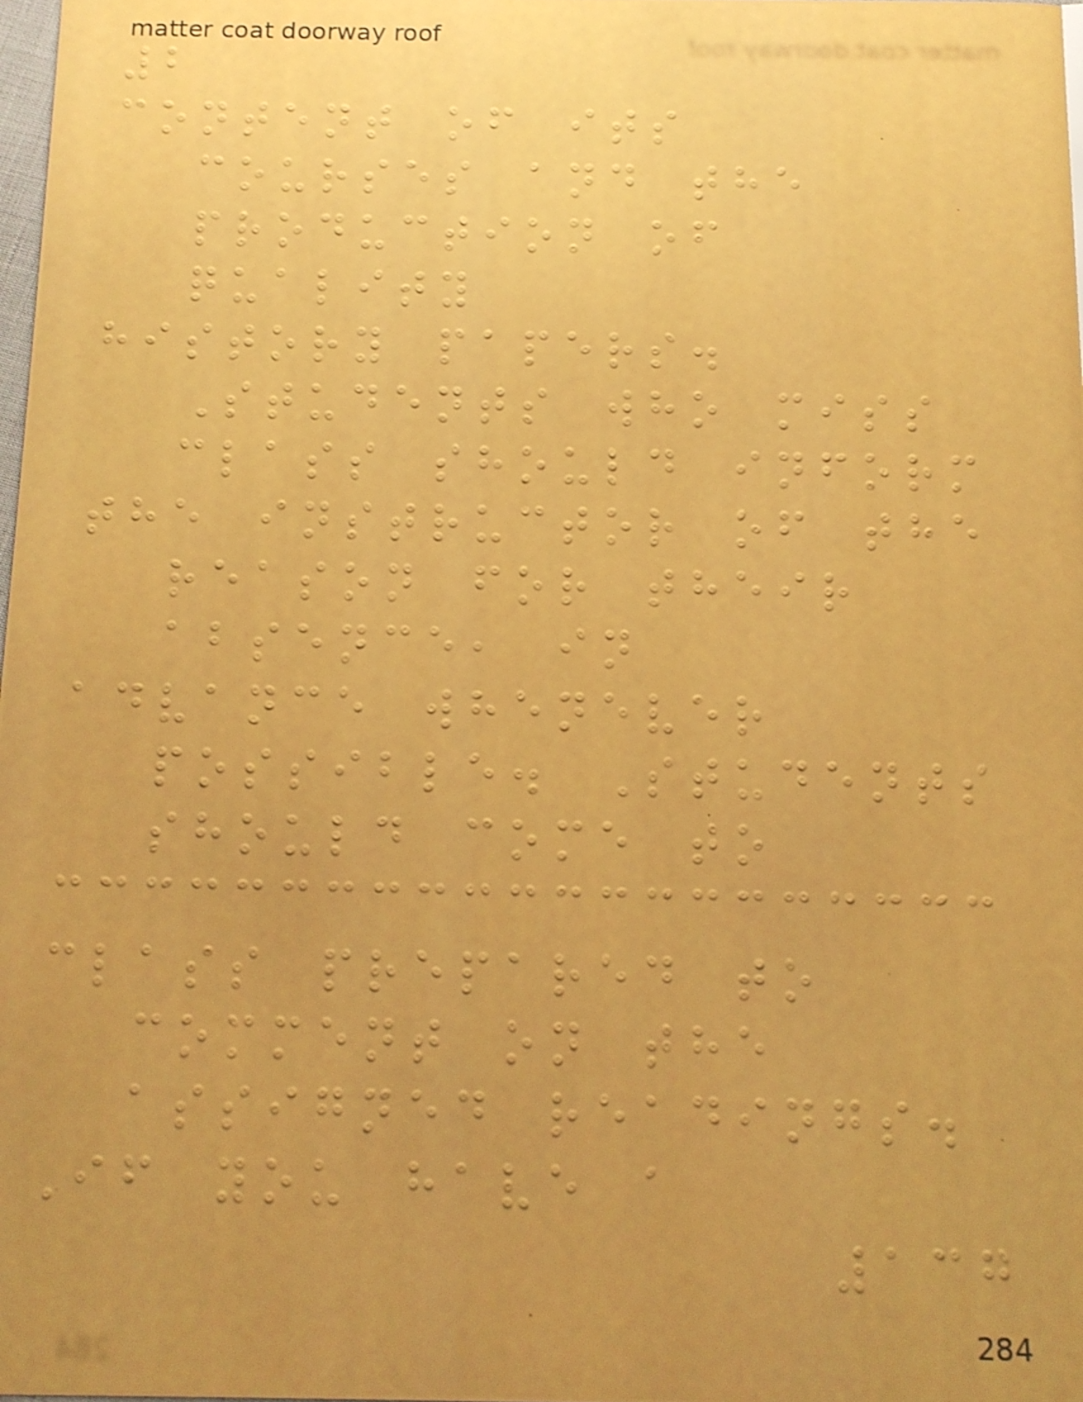2
content of its
courses and the
production of
quality
history papers.
Students who miss
class should inform
the instructor of the
reason for their
absence, in
advance whenever
possible. Students
should come to
class prepared to
comment on the
assigned readings.
If you have a
137
